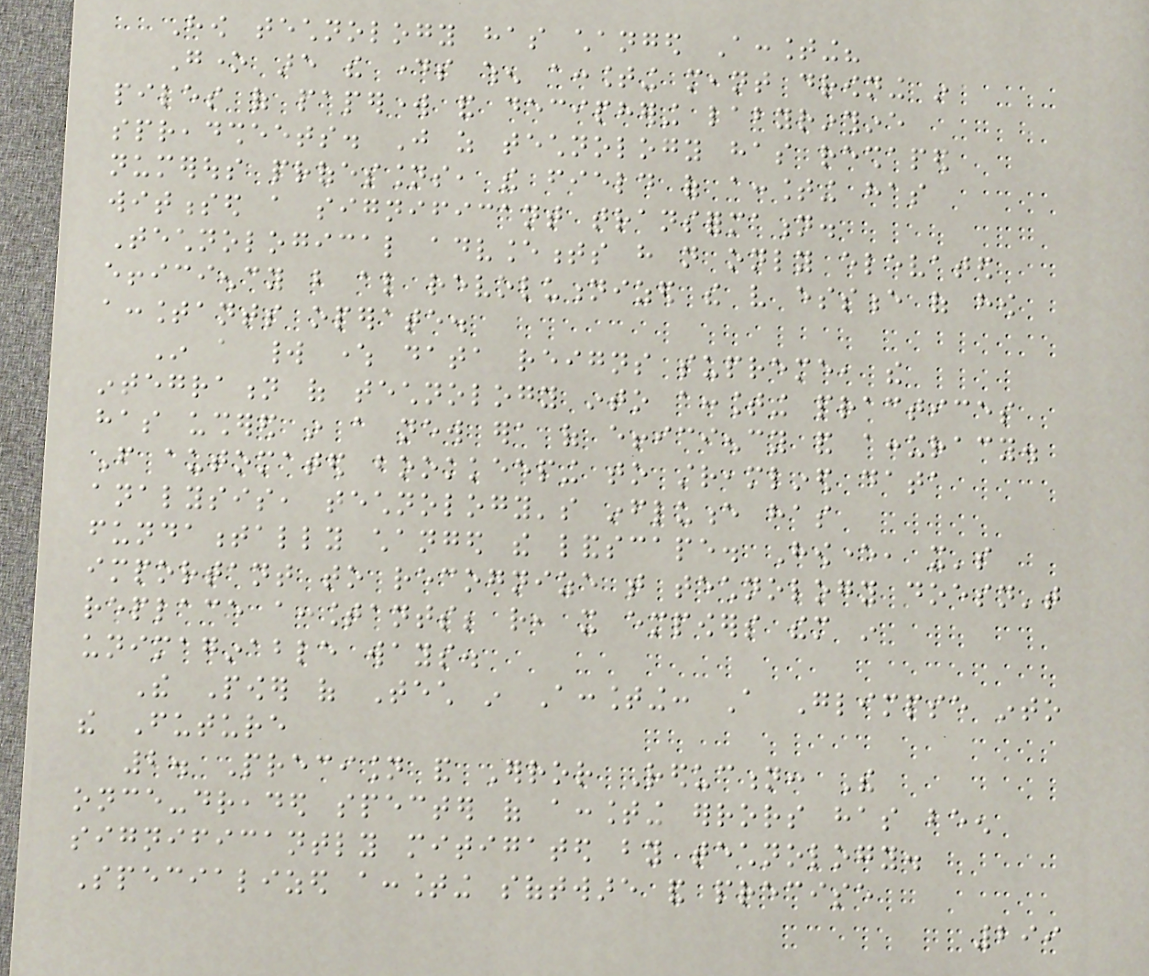How technology has changed Accounting?
Gone are the days when accounting meant drowning in
piles of paperwork and deciphering labyrinthine
spreadsheets. Just as technology has reshaped
numerous professions, the field of accounting has
witnessed a significant transformation.
Technological advancements have not only elevated
efficiency but also revolutionized the very essence of how
accountants operate.
In a world where data reigns supreme, the
integration of technology into accounting practices
has ushered in a new era of efficiency and accuracy.
From automated bookkeeping to streamlined data
analysis, technology's influence has
fundamentally changed the landscape. However, it's
important to recognize that technology doesn't
replace accountants; rather, it empowers them in
unimaginable ways.
The Power of Tech in Accounting: A Glimpse into
the Future
2. Precision and Error Reduction: The
once-dreaded specter of accounting errors has been
significantly mitigated by technology.
Specialized accounting software and precise
299
